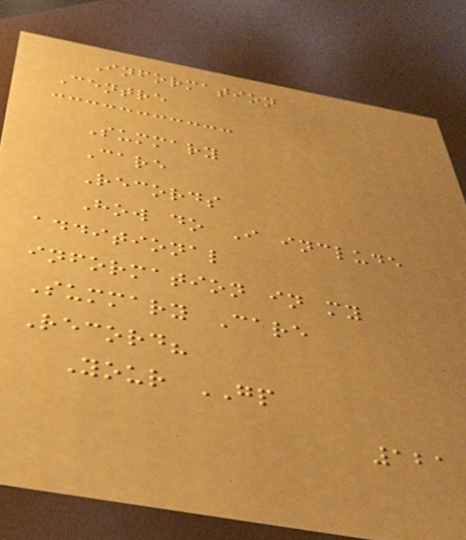Information
Centre
Summary
Care
Records
How do I include
additional
information in my
Summary Care
Record?
Your GP
121
